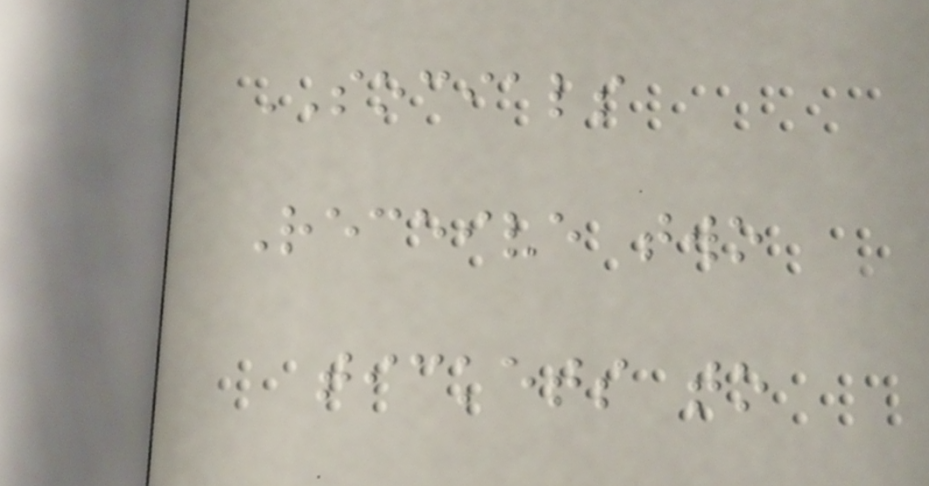SOCIALS
Receive two
tickets to
